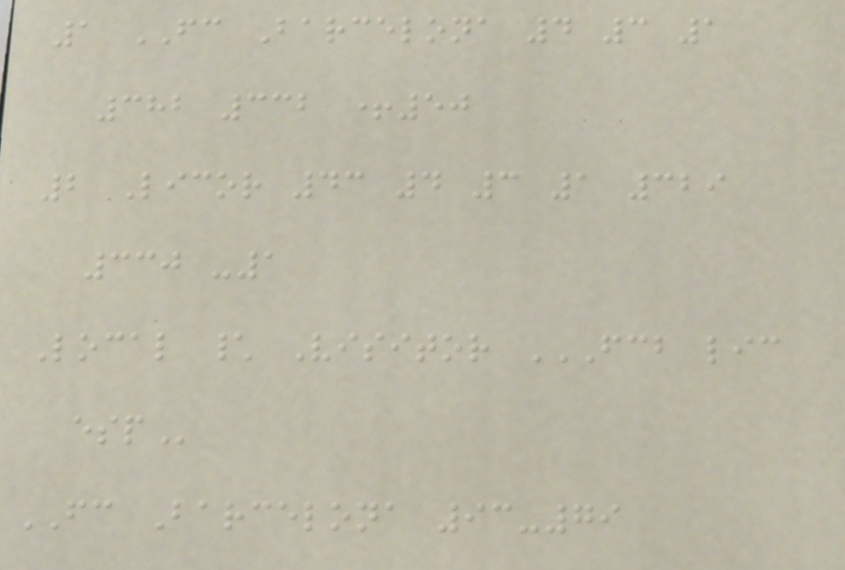1 FC Barcelona 4 3 1
382 332 +50
2 Licor 43 4 3 1 329
330 -1
Local \ Visitor FCB LIC
ESP
FC Barcelona 93-79
